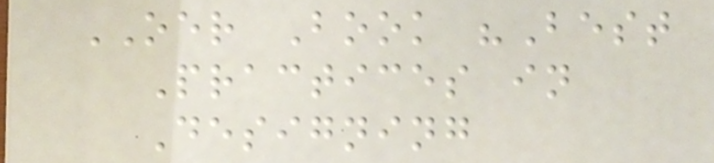OER Book "Best
Practices in
Designing
